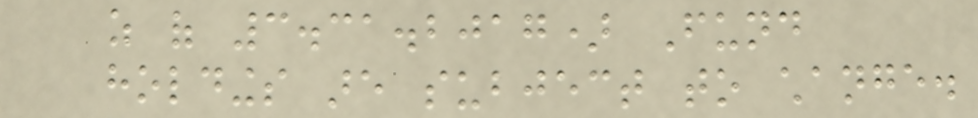as of 3.31.2017) Fund
holdings are subject to change.
